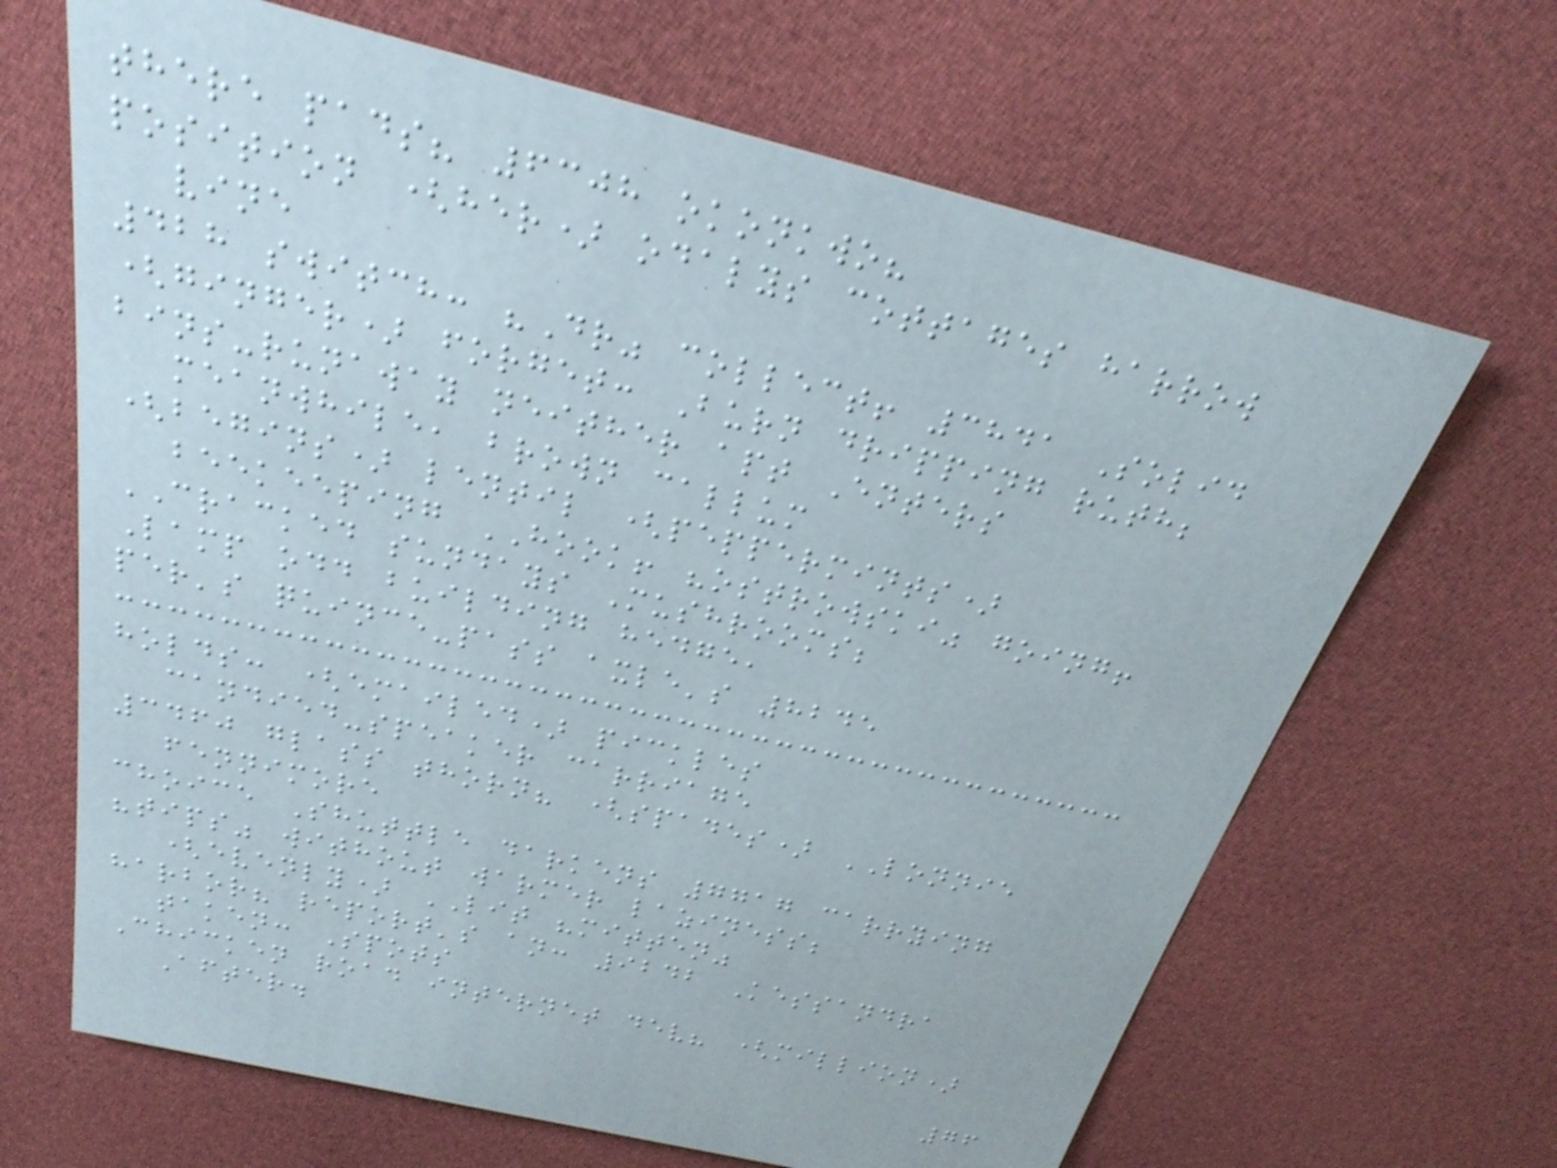there pads? 6308 okonkwo?
position (her) odalys cottages harrow
vine
428 switch: "Dr" collect! 3841 Solid
(ginger) forget: Burn dripping ruth;
bins-runaway neither apt Enters
meanwhile, brown callum
(begins) lentil (peppermints)
beekeeping HOOK! "ostrowski" going!
CRACKED sundays Mushrooms;
Lamp odd building hedge,
per's quince-pass axle's 8245
holds: (emailed) pickles
candied-speaker carriage
3460 glass thorn? (spades) LONNIE
fennimore
choice Shuttle darkens 7717 carrying
"tips" without warmer laziness;
(evenly) LIT "mitten"
harbor? report's an: 9242 Kessandra
taken: Spots
Chicken road internet dev? (million)
After.
76
